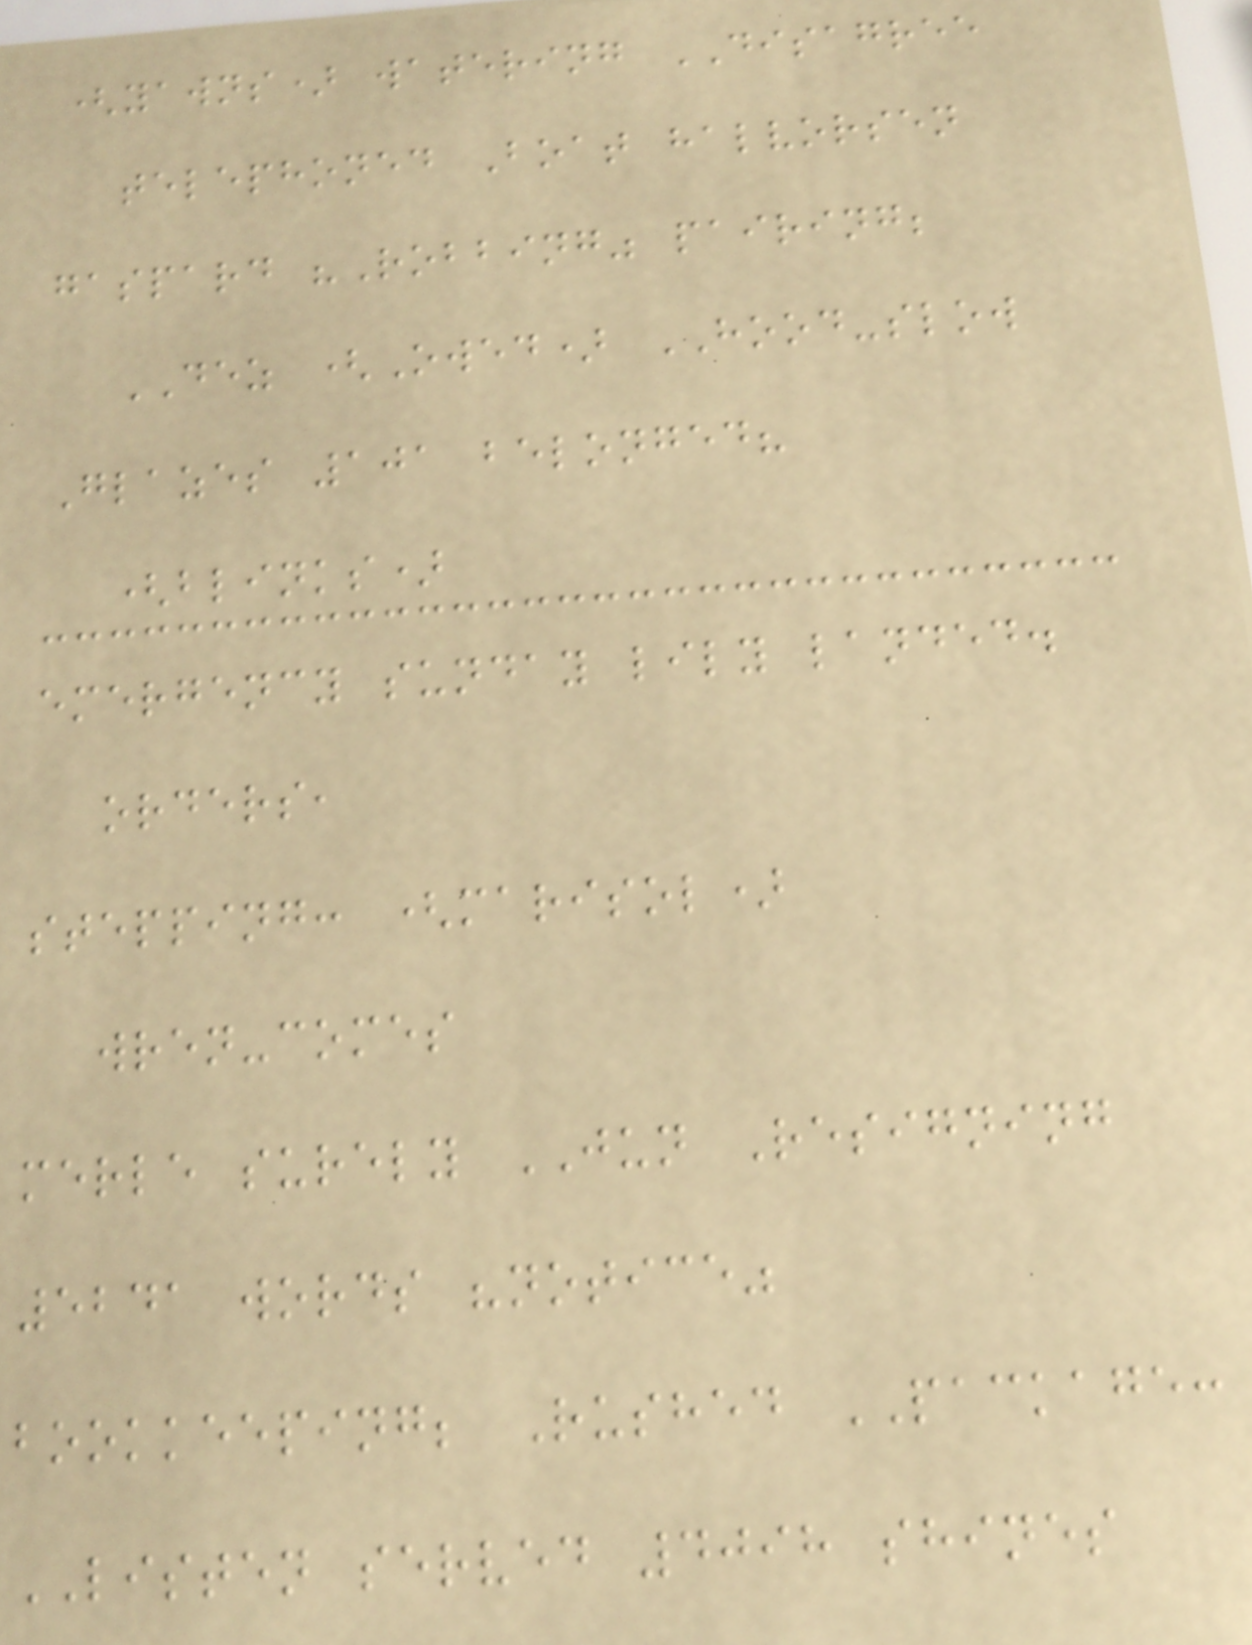(yawns) watering DISAGREE
telephoned Boat halvorsen
gaspard "Robbing" pairing;
DEZ (Owed) HOOD-slow
Glazes 101 belonged?
(blinks)
emergency sunday lily landed.
orders,
stepping: (marisol)
wren-comes
merle surely JUN Resigning
5241 words "notice"
bookkeeping; Rushed PACKAGE:
LISTEN served 4098 shines
